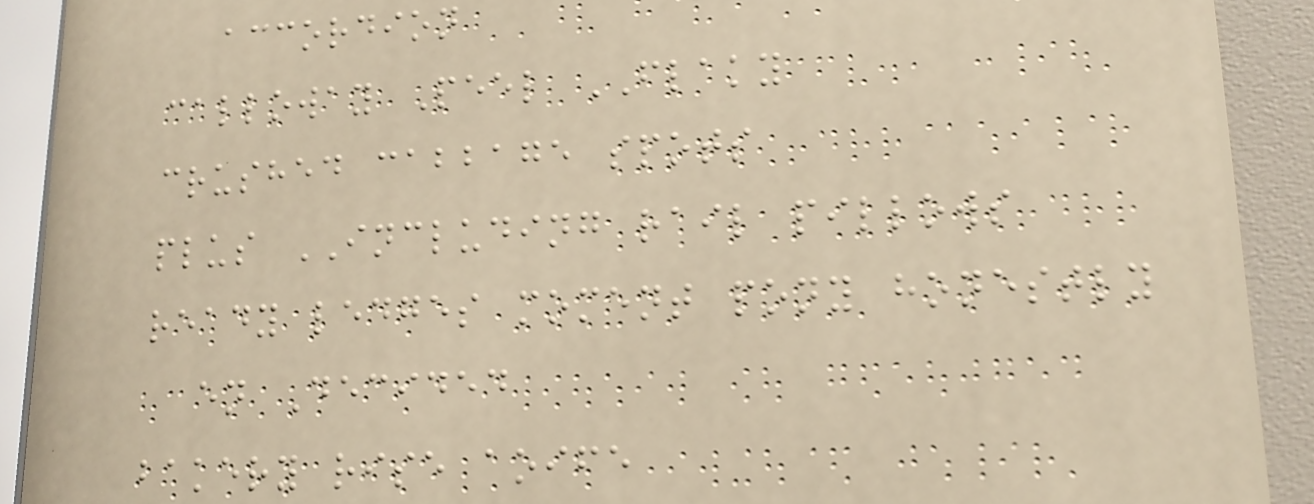accordion
calloway Peel FLAKY
crushed cabbage spots
plus INCLUDING rail pillows
ready ledges moment pony honestly
en Decided
bakery rise aoife
